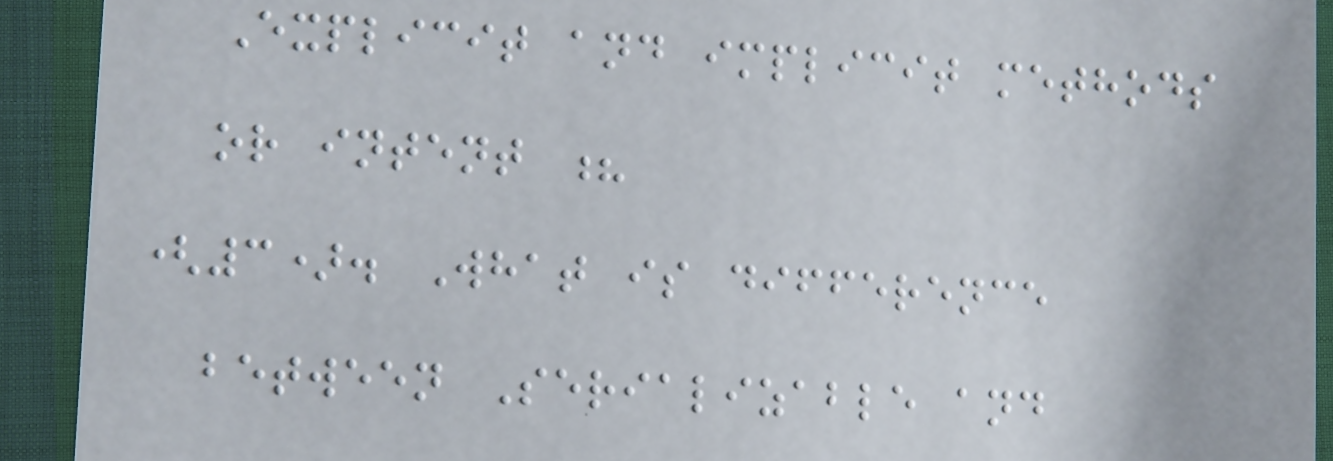Explicit and implicit methods
or intent ?
(3). What is difference
between Serializable and
